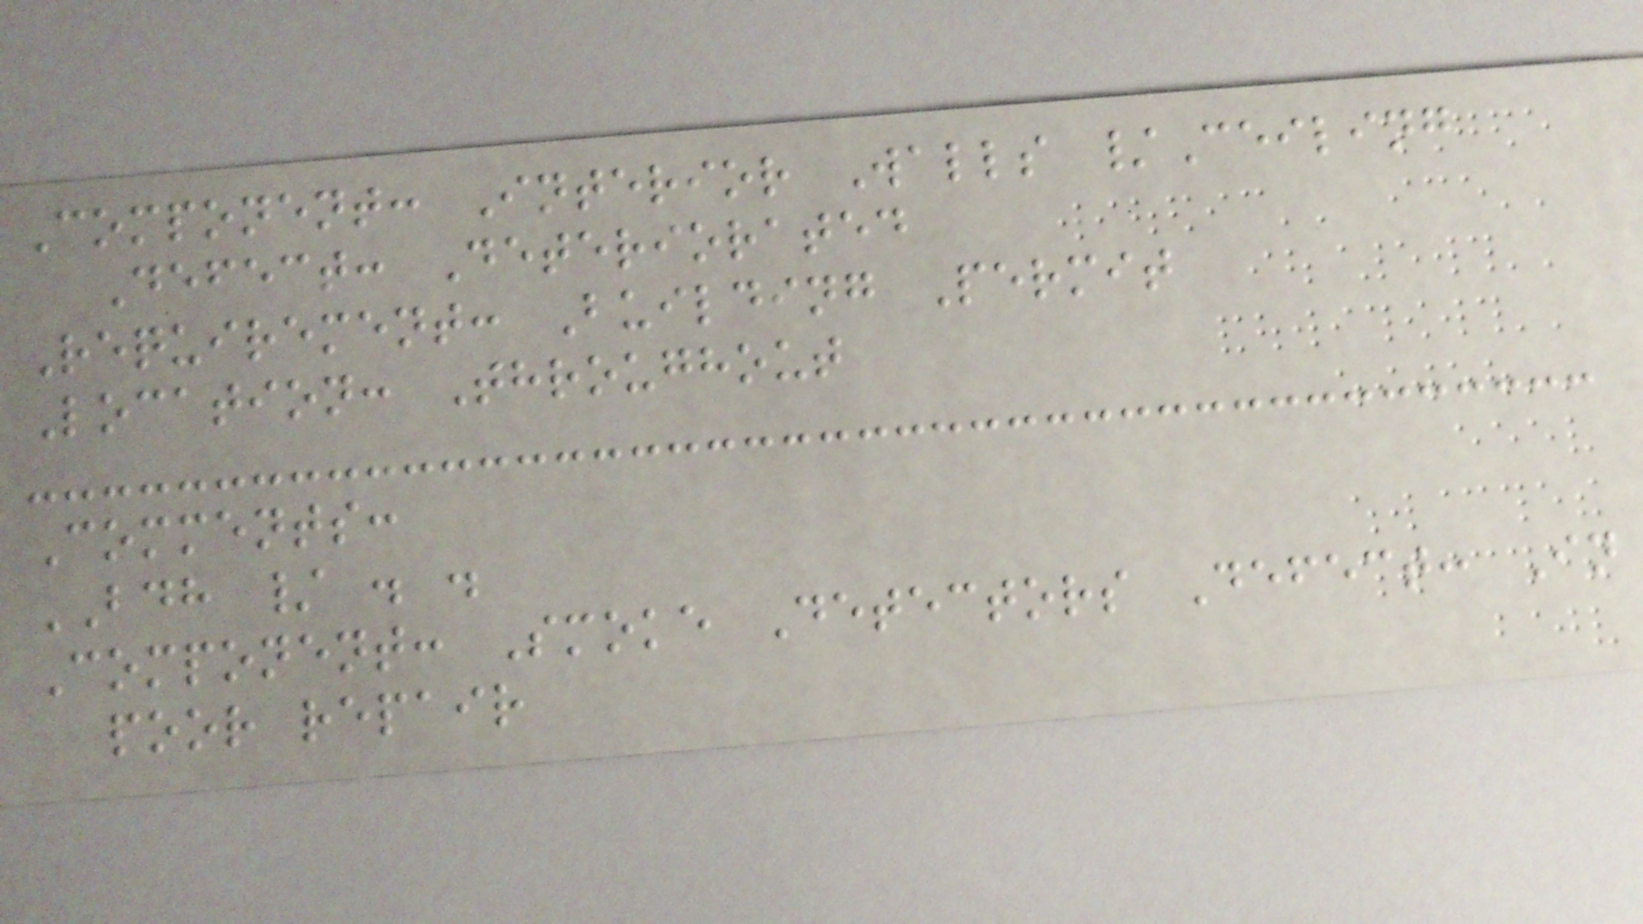Component: Interior Walls /Ceiling
Defect: Deteriorated
Requirement: Building Permit
Location: Throughout
Comments:
BDH / . .
Component: Smoke Detectors Defect: In
poor repair
